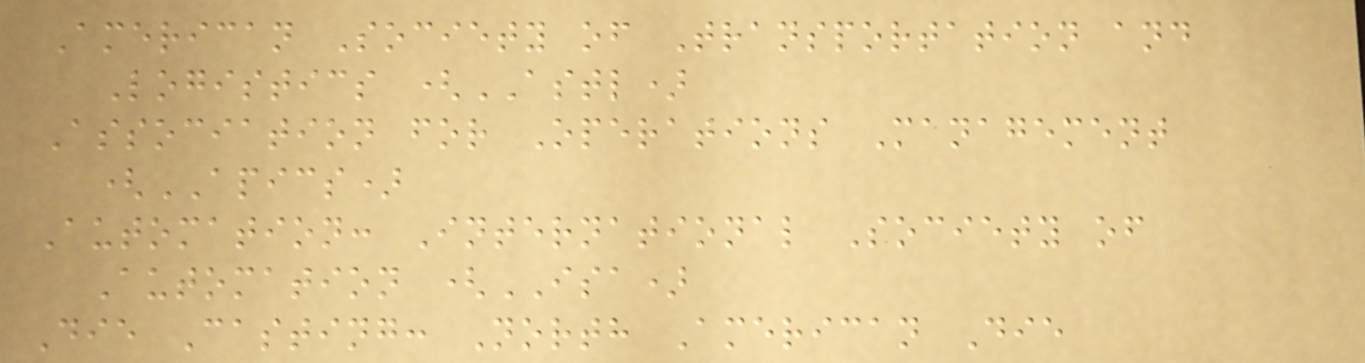American Society of Transportation and
Logistics (ASTL)
Association for Operations Management
(APICS)
Automation: International Society of
Automation (ISA)
Die Casting: North American Die
